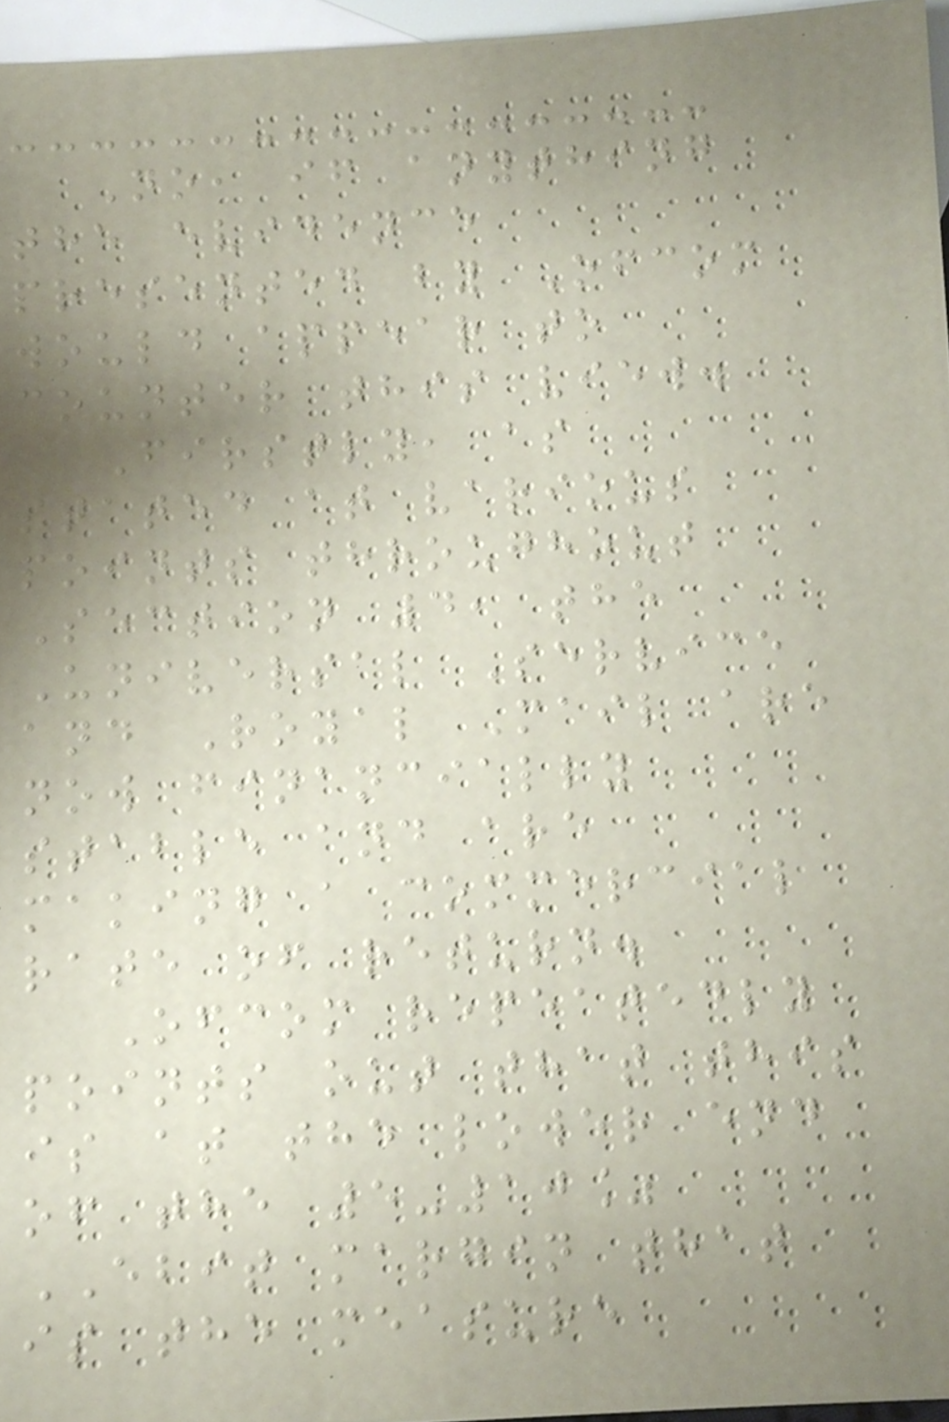No, if anything
the evidence
presented by Ofcom
would appear to
counter this view.
Firstly, as
stated at various
points throughout
Section 4, the
Universal Service
and Royal Mail are
now financially
stable and are
making a commercial
rate of return.
Ofcom repeatedly
points out that this
is at the lower end
of the 5-10%
EBIT margin that
is the measure
